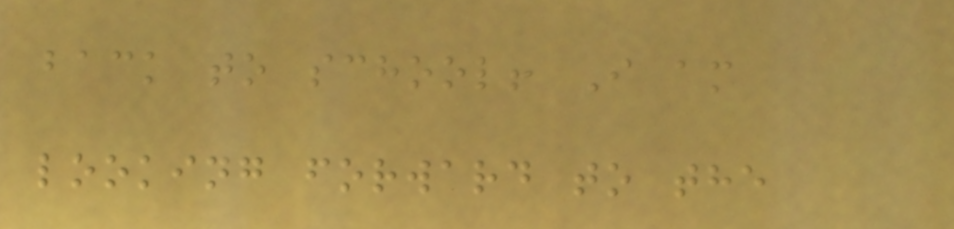back to school! I am
looking forward to the
